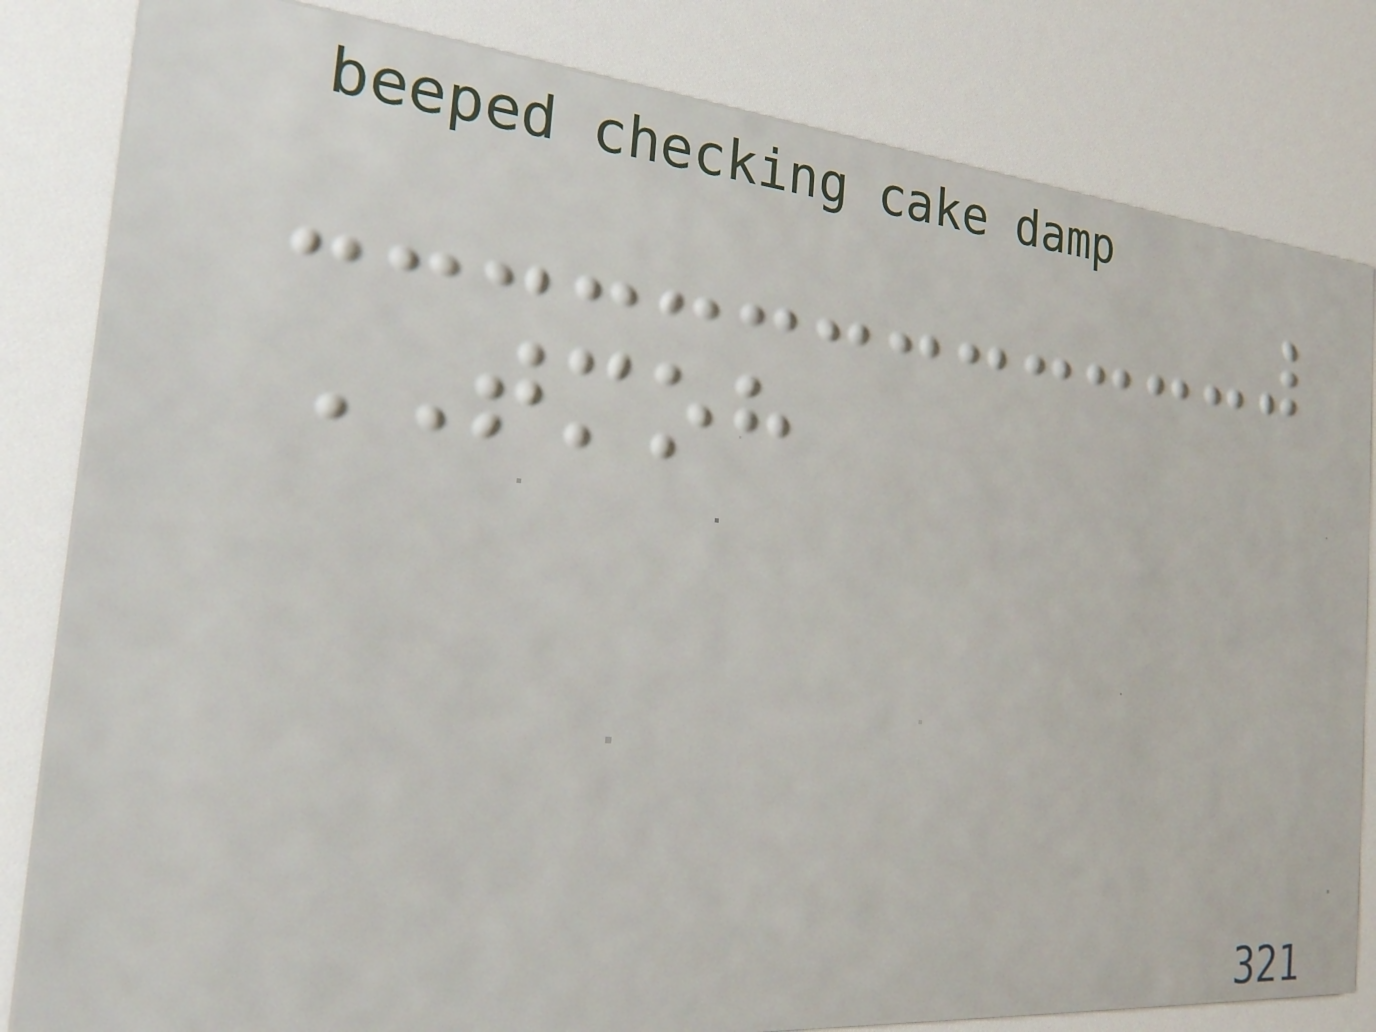TMOH
